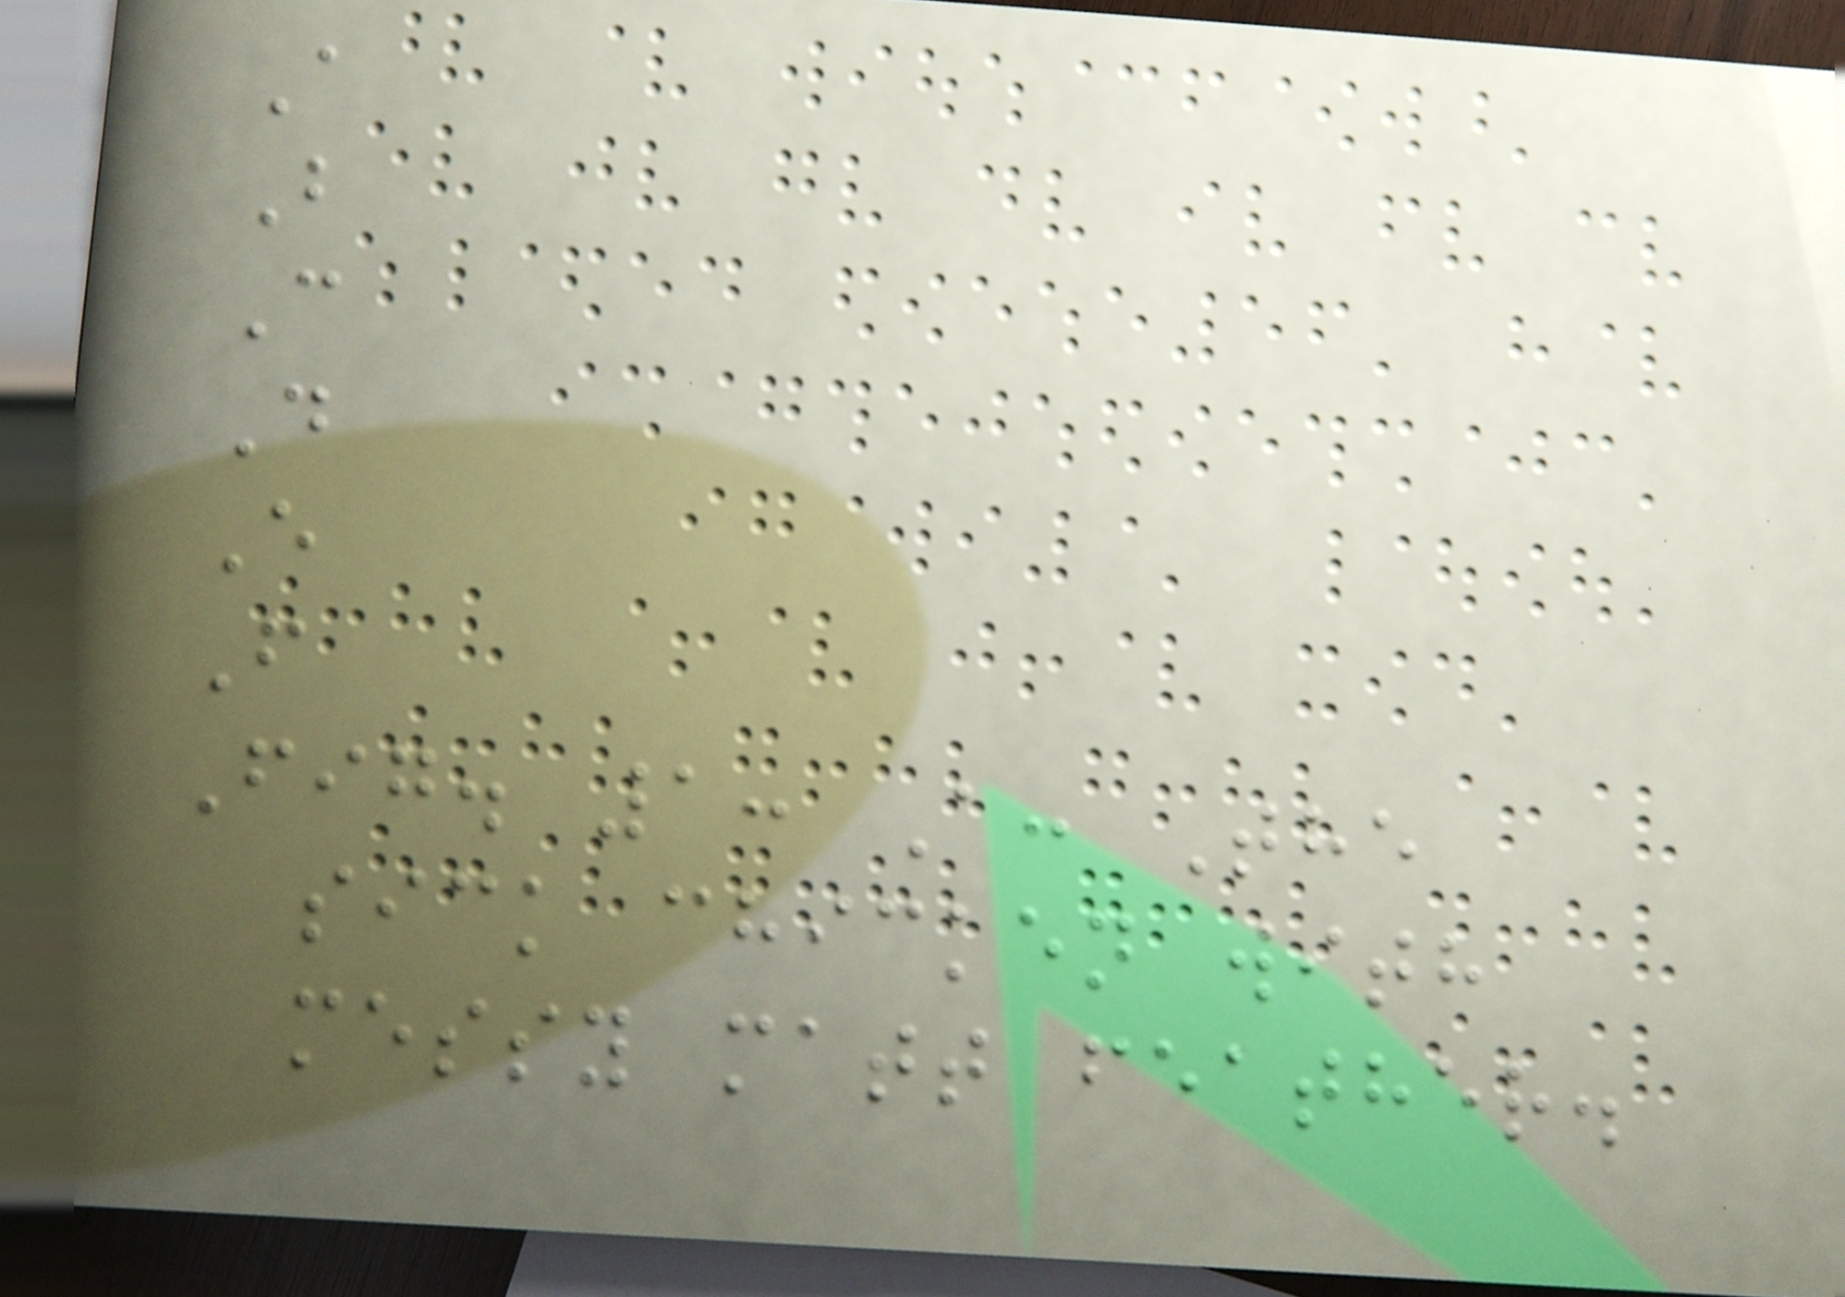A
B
C
D
E
F
Fig. 1: A: The
sick chicken with
messy matt feather.
